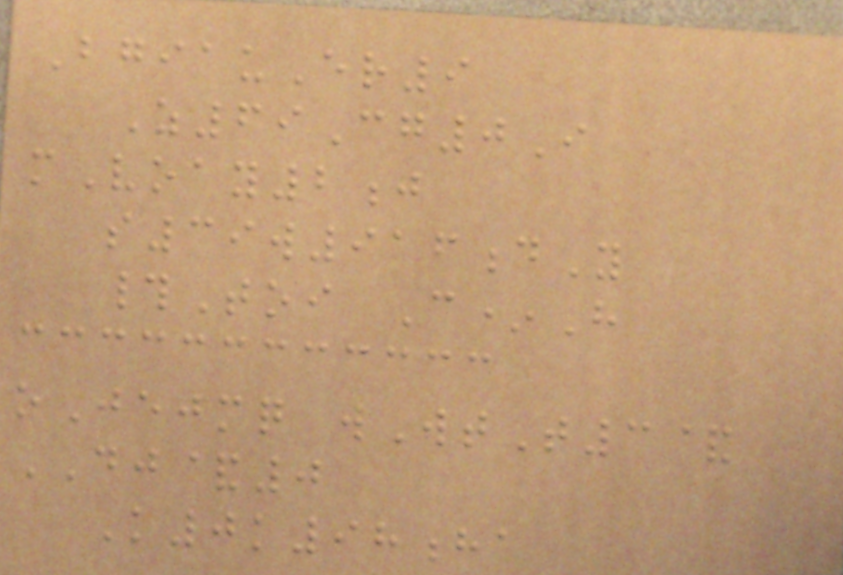BgiauEr9
Z69Cg0I
mVoay2j
s39w916dY
#Toi C*H
oJejmq wWtT3&
DJ&0
K0k98ha
